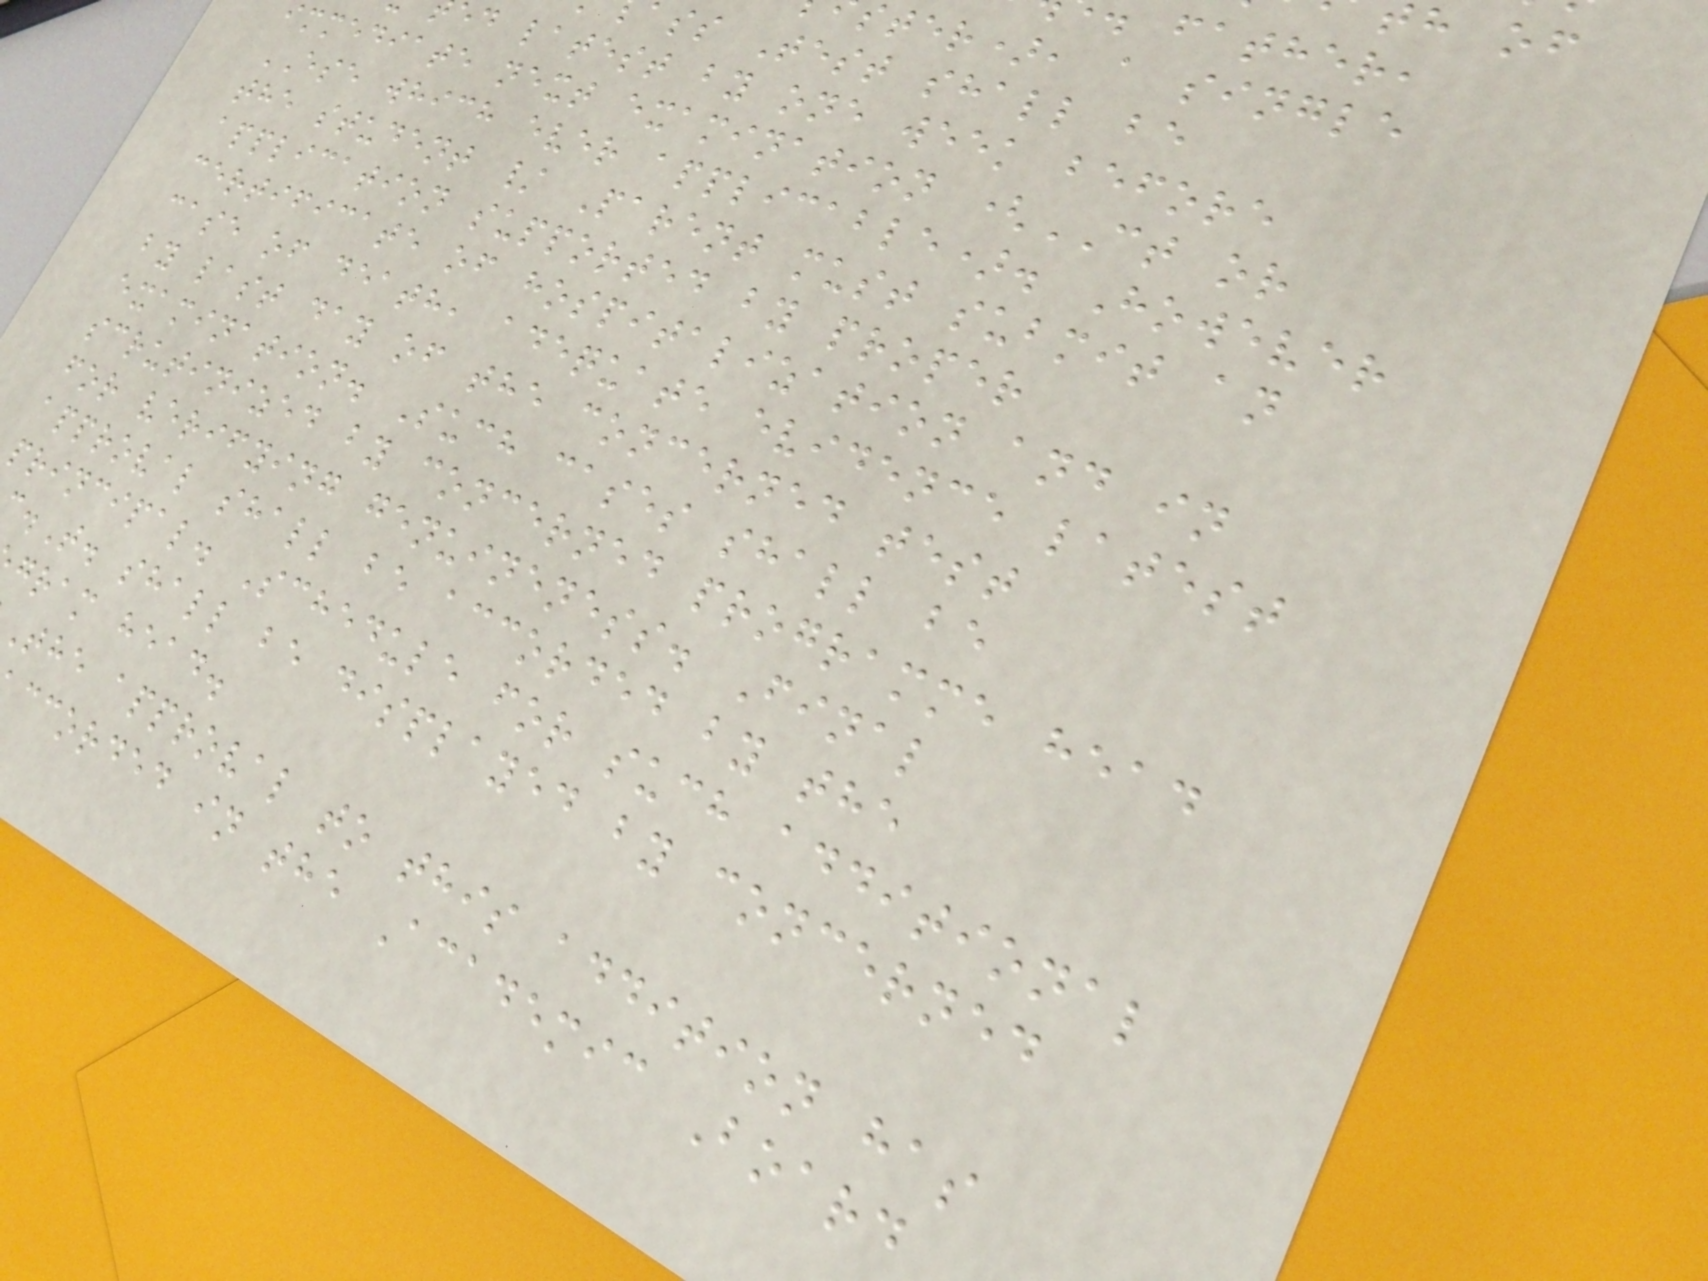ster), a single
ass Test shall be
ed latest by one week before
immediate next examination (CT or
ESE which ever applicable). However
the student / Parent must submit an
application supported by proper
certificate of hospitalization and in
case of death, adequate evidence latest
by last day of the concerned test
examination. Such cases shall be
scrutinized by concerned programme head
for verifying genuineness. Final
approval shall be accorded by the
principal. Schedule for such additional
.T. shall be displayed by concerned
gram head.
The approval to this addition has
ccorded in the Academic Board
